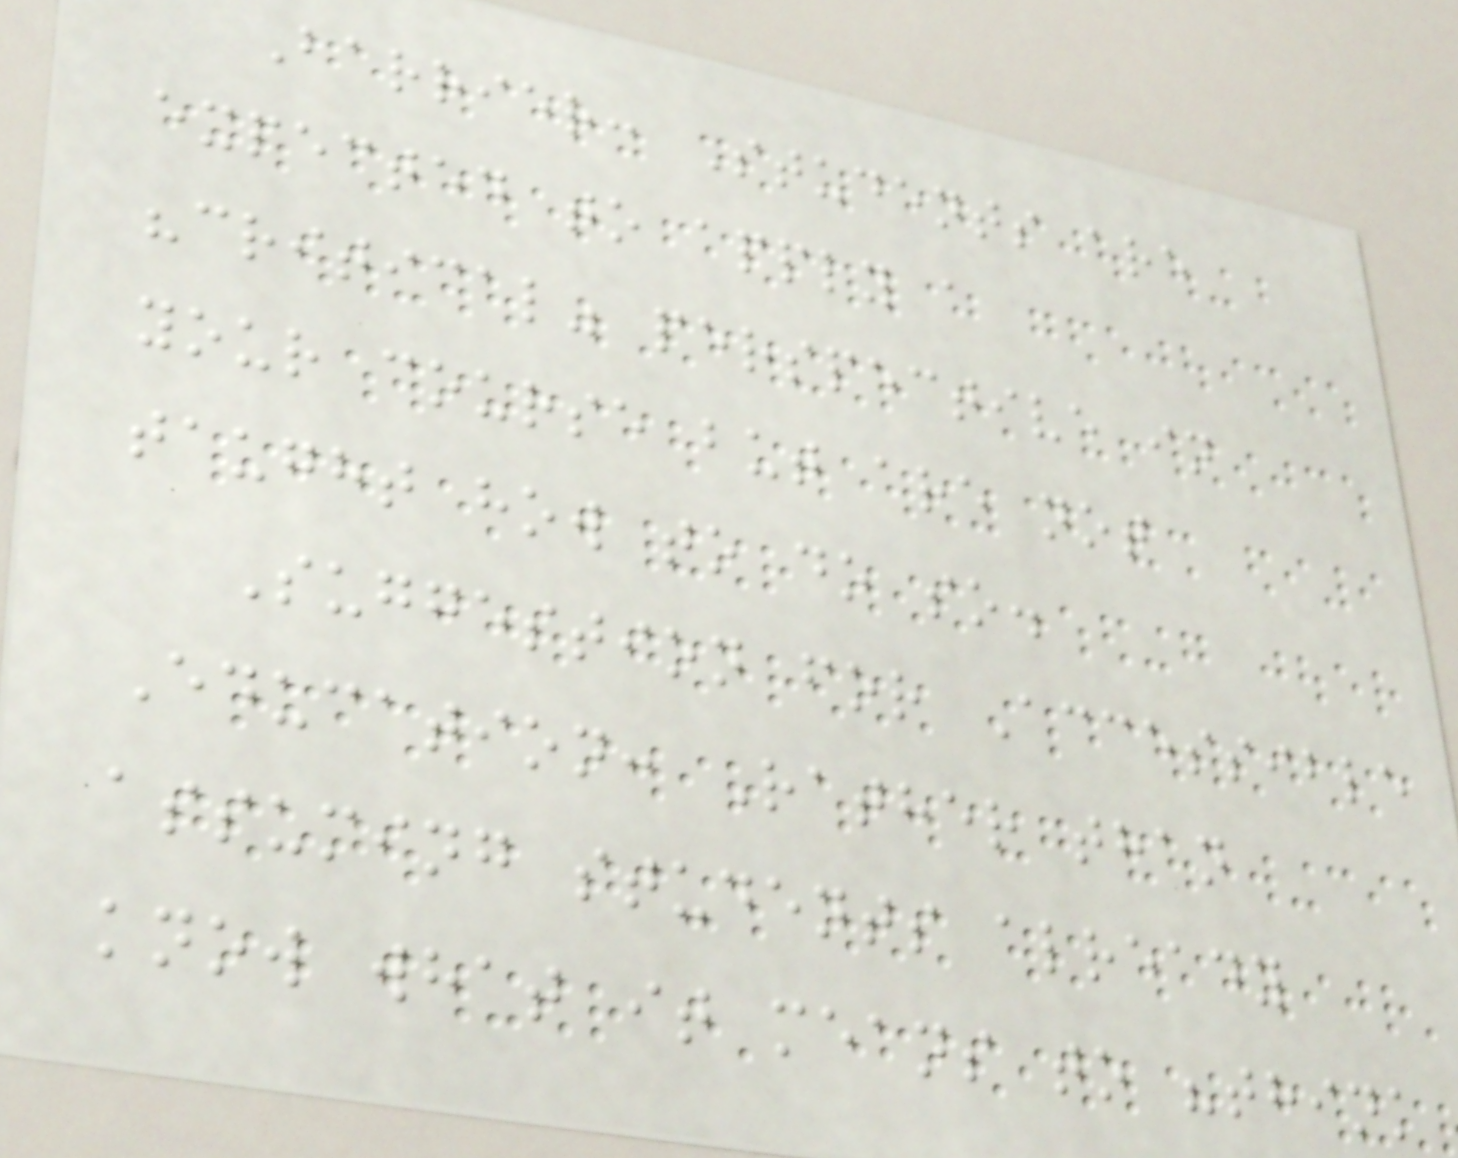Barrier: Students are
expected to apply a
"critical" perspective in
your course but are not
taught how to do so.
Suggestion for Accessible
Education: Rather than
assuming students already
know what it means to "think
